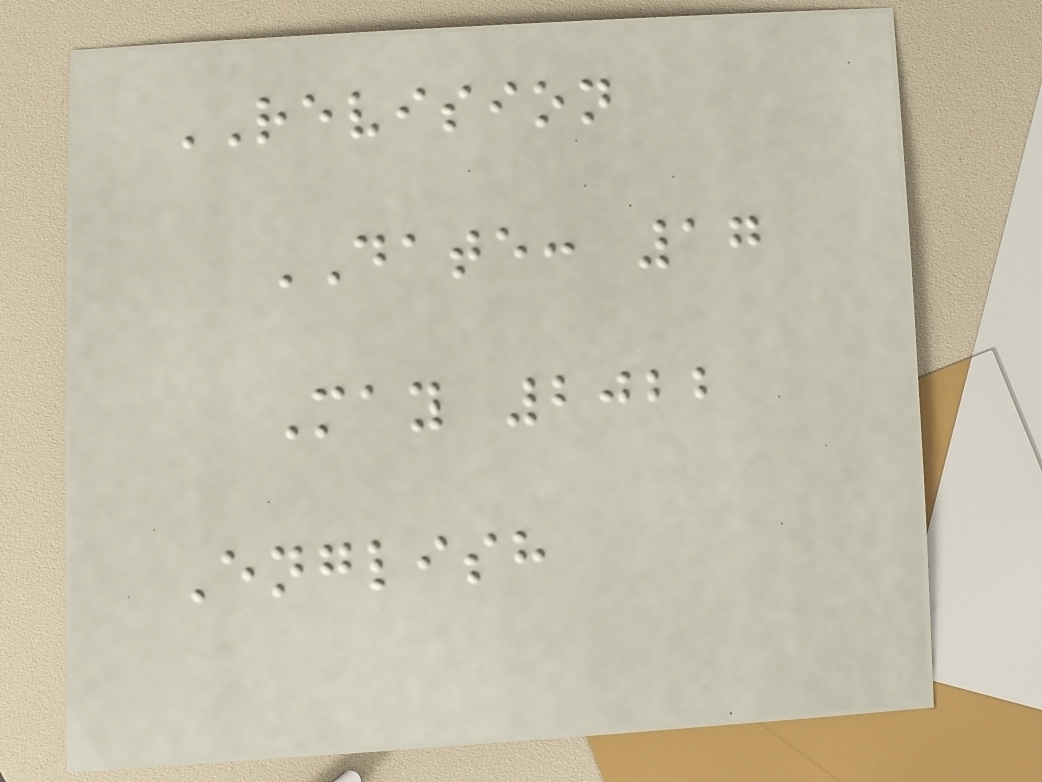REVISION
DATE: 17
May 2022
English
